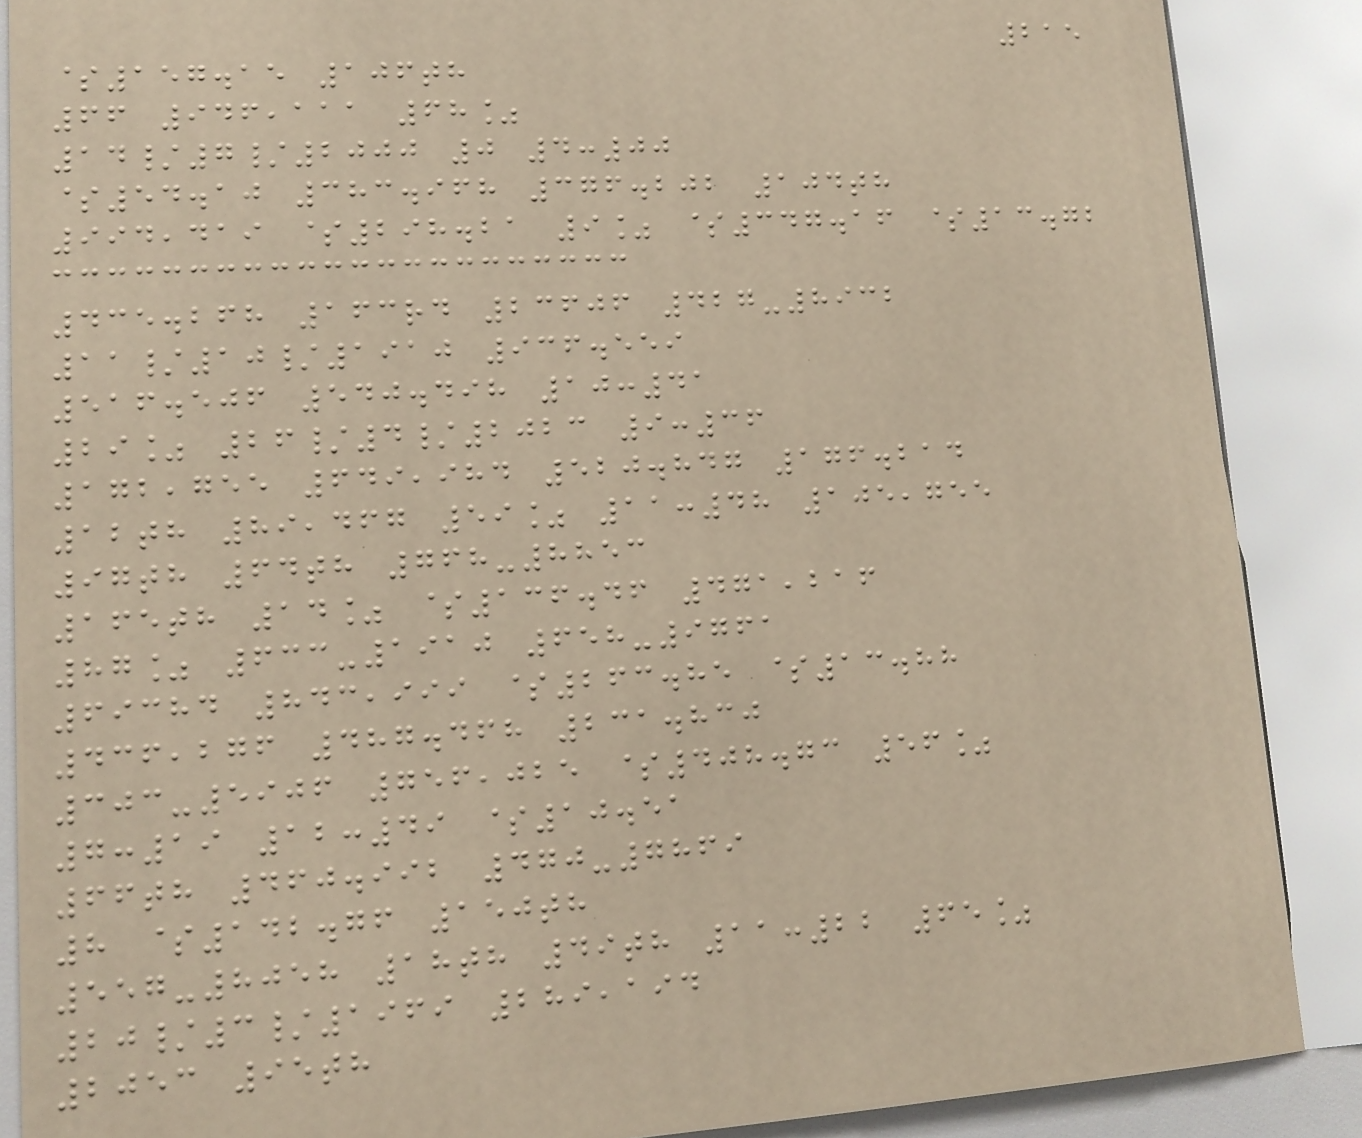215
$157.15 106th
66 946,111 68%
14/7/2000 0 4:00
$54.10 383.968 376.202 104th
994,419 $298.21 9% $347.16 $13.72
435.268 163rd 23606 427-8932
11/10/1910 936.559
516.506 540.498 10:41
29% 26/4/2023 9:36
172,755 649,984 520.847 176.214
12th 89,467 59% 11:48 105,755
97th 64th 768-8853
165th 14% $136.46 471,216
87% 633-1910 658-9761
69384 843,999 $263.85 $13.88
436,276 487.468 231.830
303-5906 756,025 $408.73 56%
7:19 12:49 $10.51
66th 460.992 470-7869
8 $142.76 150th
557-8058 18th 49th 11:22 65%
20/3/1969 289,194
2053 95th
